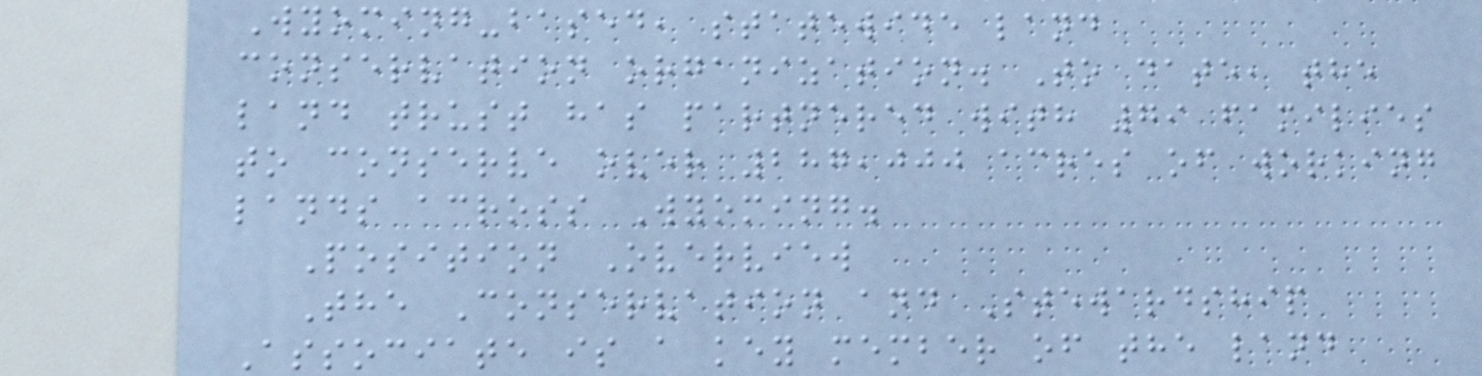Wyoming-based, statewide land
conservation organization. To date, the
land trust has partnered with 79 families
to conserve over 287,000 acres of working
lands across Wyoming.
Position Overview
The Conservation and Stewardship
Associate is a key member of the land
